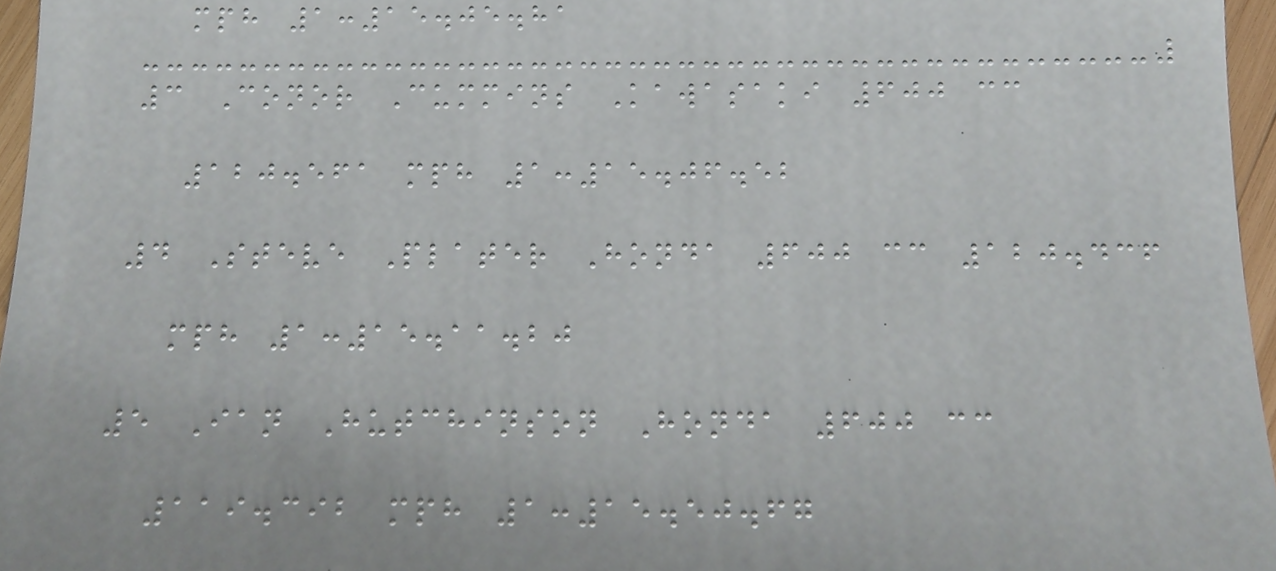mph 1:15.05.81
3 Conor Cummins Kawasaki 600 cc
120.561 mph 1:15.06.52
4 Steve Plater Honda 600 cc 120.436
mph 1:15.11.20
5 Ian Hutchinson Honda 600 cc
119.392 mph 1:15.50.67
